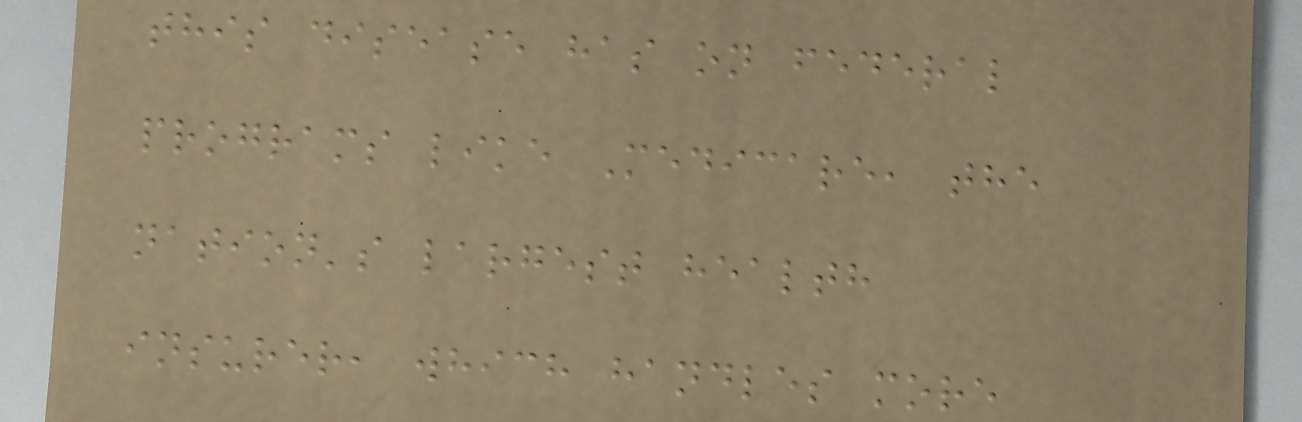this disease has on federal
programs like Medicare, the
nation's largest health
insurer, which handles more
